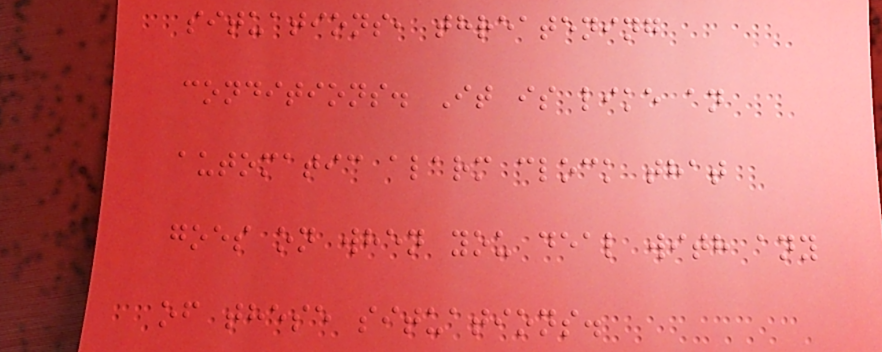situations, threatening
conditions. It is like an
automatic alarm clock that
goes on when you deal with any
of these situations.
